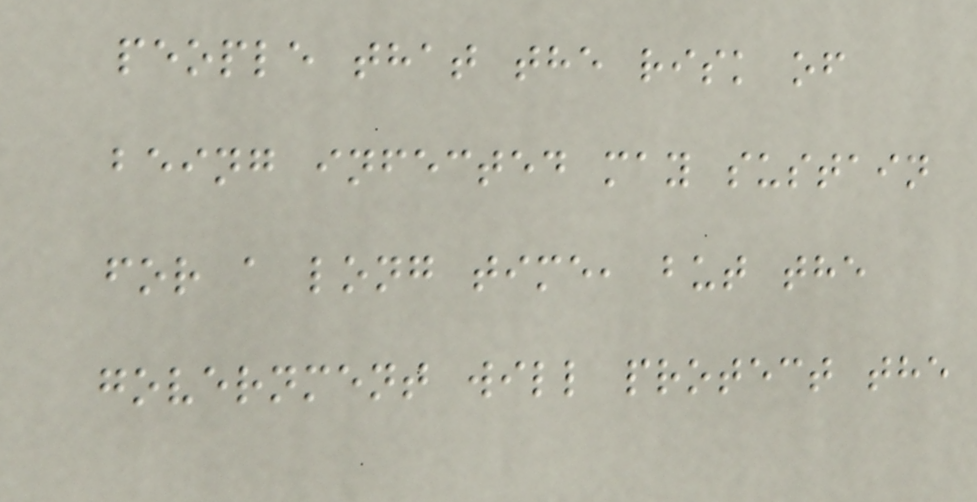people that the risk of
being infected may sustain
for a long time, but the
government will protect the
